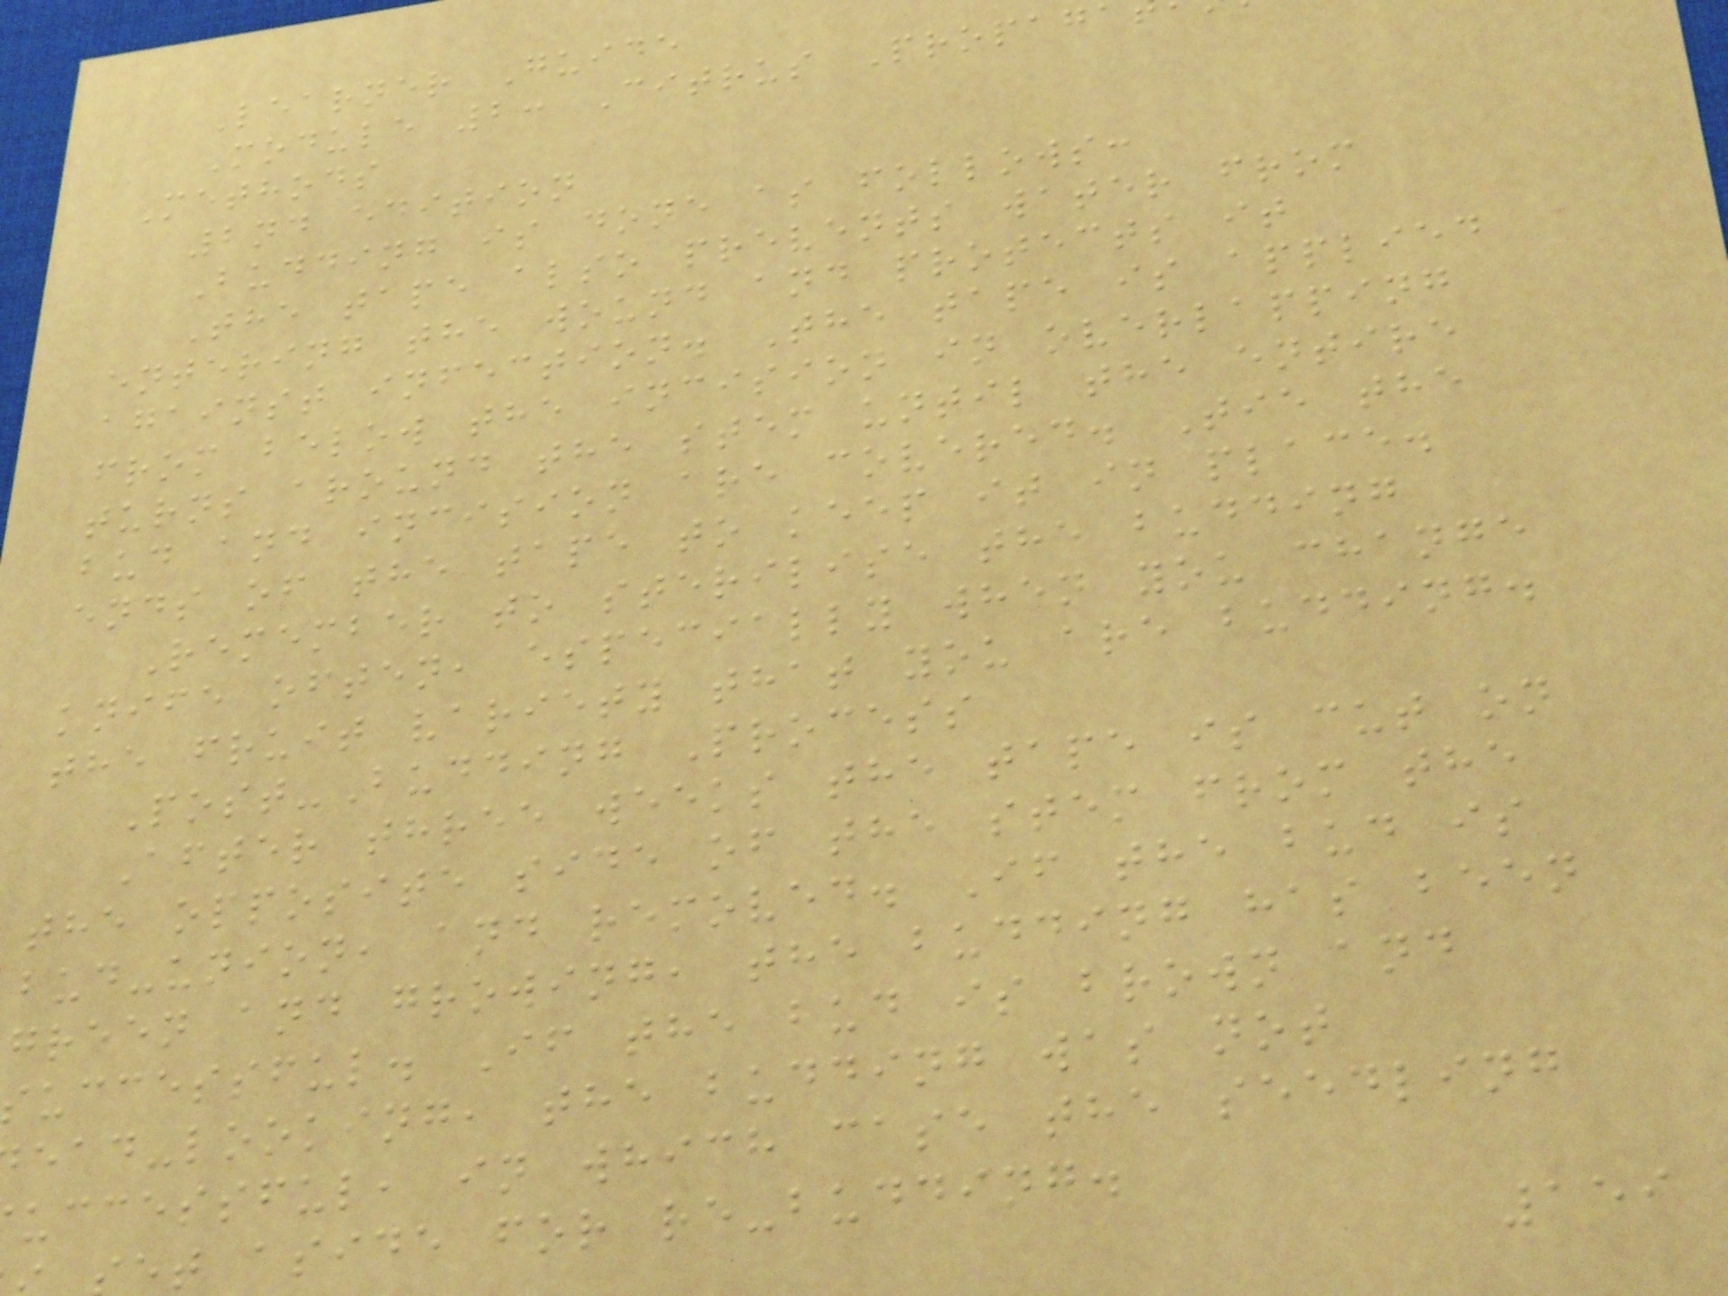Learner Guide
Module 2: Citrus Propag
Methods
2nd edition
Budding is done as follows:
The tape also prevents water from
entering the wound and protects it
against infection. The tape is applied
from below the incision in overlapping
turns around the stem until the entire
bud and incision are covered. Tie the
ends of the tape to keep it in place.
Remember to sterilise the budding
knife often, especially when you change
the fruit variety that you are budding.
Post-Budding Process
After three weeks the tape is cut on
the opposite side of the stem from the
bud-union, and removed. If the bud is
green and growing, the budding has been
uccessful. If the bud is brown and
ead-looking, the budding was not
uccessful, in which case the seedling
et aside for re-budding.
159
